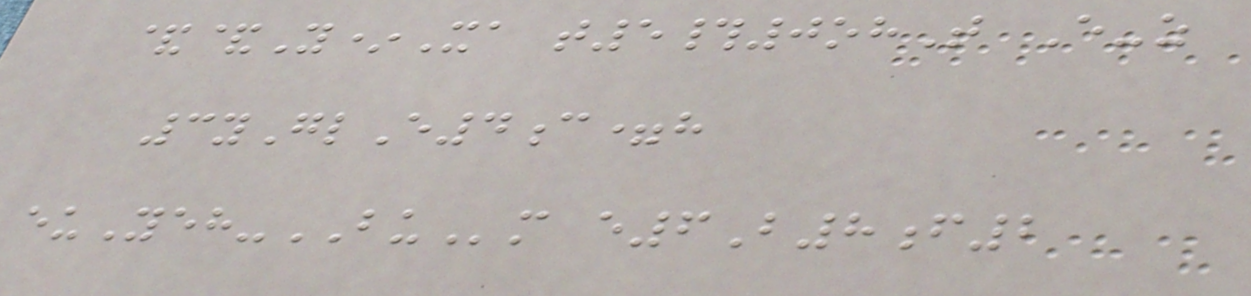&&Y*Xa t5#0ohT E-z
3yGlE4c=h
euYeh-BUm e6B8f2
